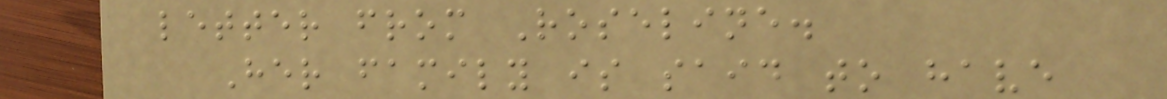letter from Roseline.
Her family is said to have
